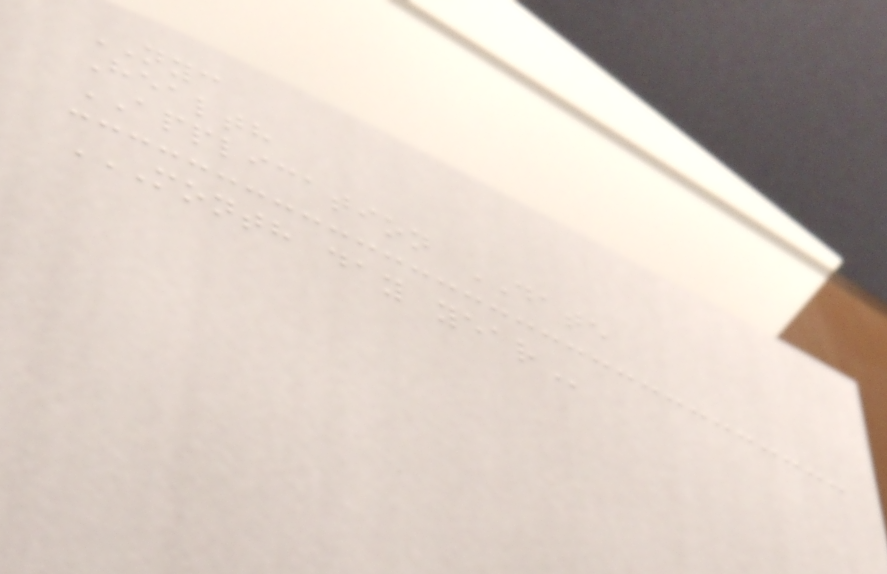NYC
Health
APPLICATION DATE
MONTH DAY YEAR
